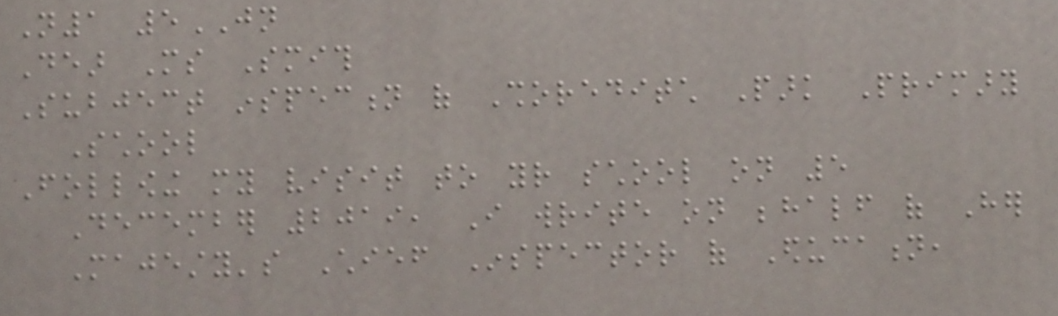N1 5JN
Dear Ms Smith
Subject inspection of Shoreditch Park Primary
School
Following my visit to your school on 5
December 2019, I write on behalf of Her
Majesty's Chief Inspector of Education,
